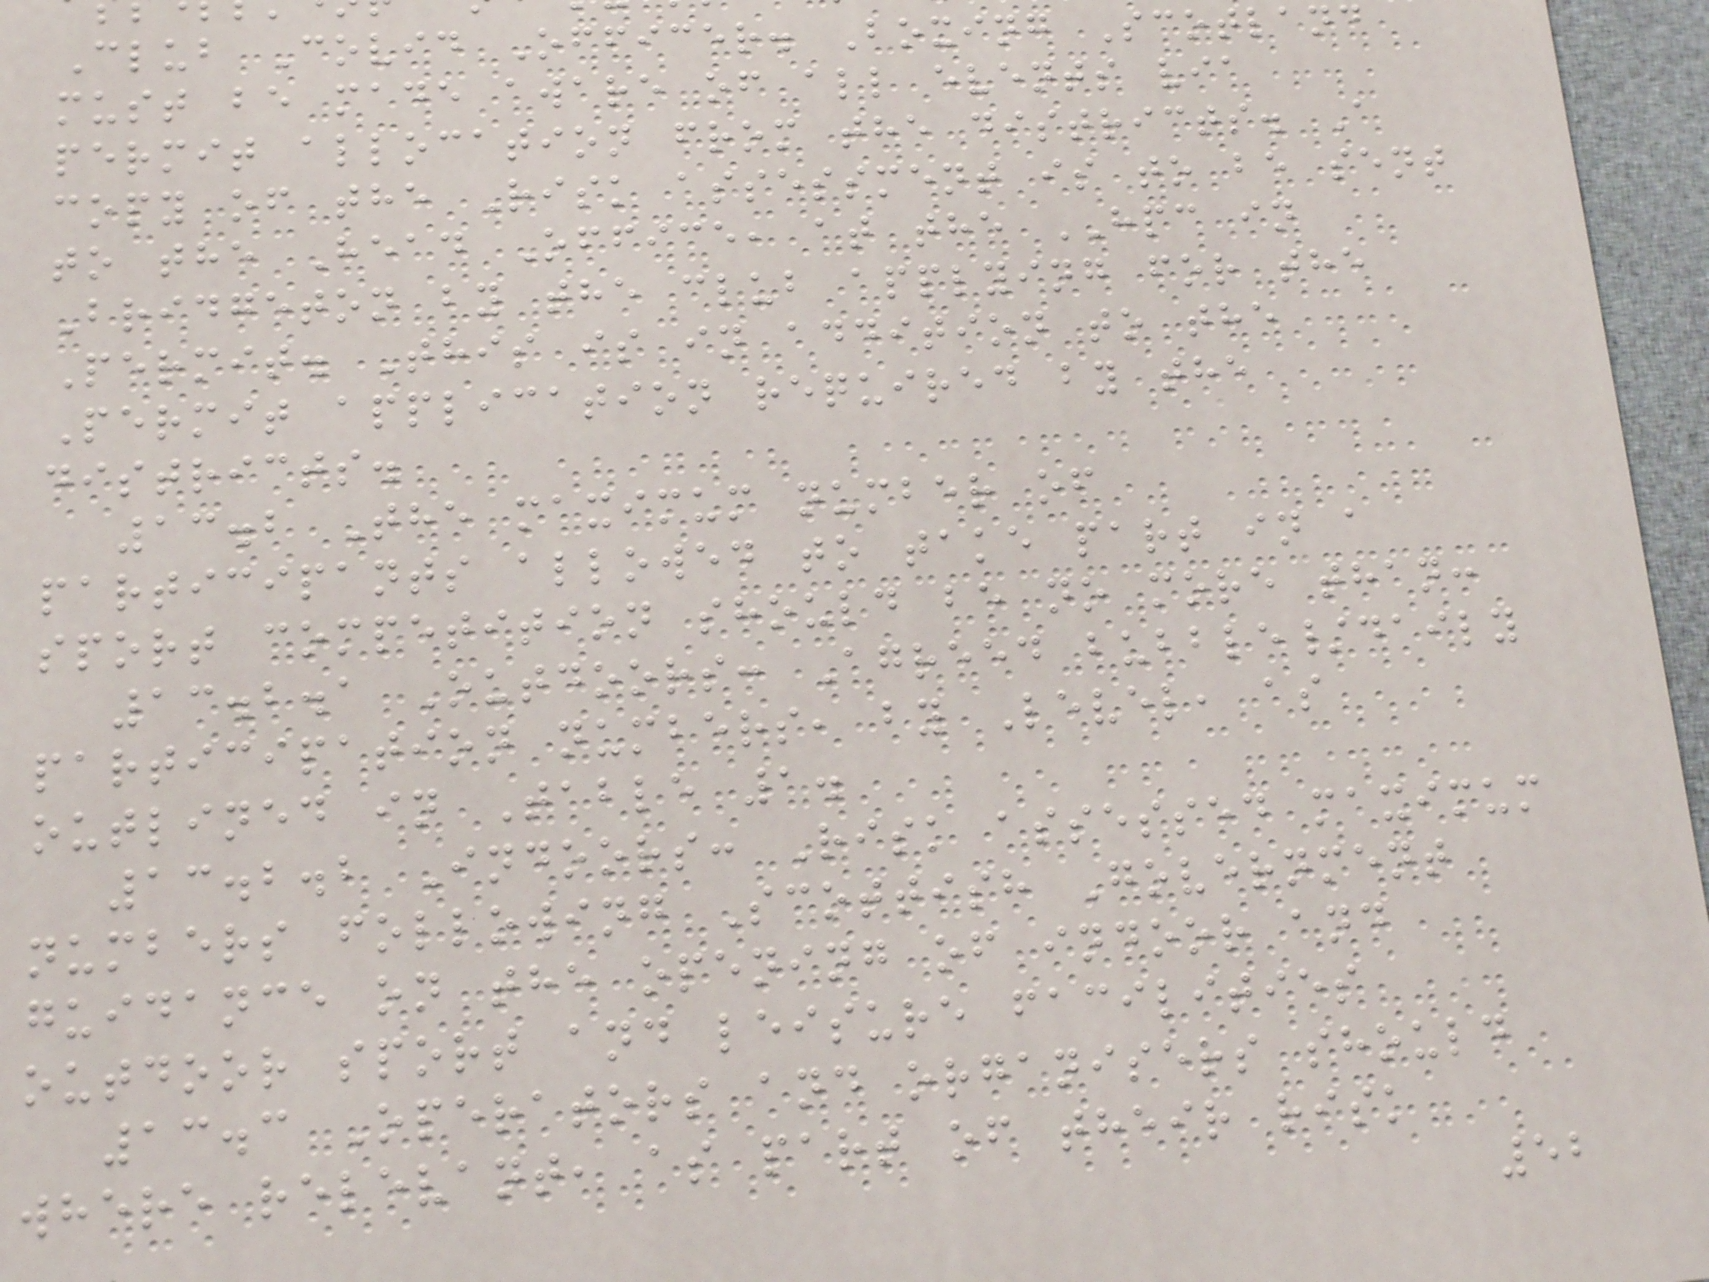Club Covid Officer. Boxing Scotland
must be made aware of all events via
permit allocation from the districts. A
copy of the Risk assessment is to be sent
to the Head Office, at the HPC in
Bridgeton by the club applying for the
Permit. This is in addition to the
Permit application required by the
districts.
13.2 The maximum number of
participants allowed to take part in a
sport competition should be no more than:
13.2.1 Outdoors: Agreed bubble/daily
participation numbers, by Level, as
outlined in Table 1.
13.2.2 Indoors: Risk assessed maximum
numbers following Scottish Government
guidance on the opening of indoor and
outdoor sport and leisure facilities
13.3 Operators and organisers should
where relevant, as part of their risk
52
